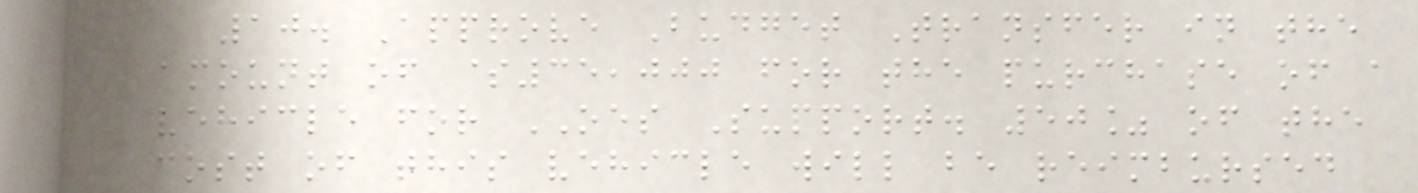10. Approve Budget Transfer in the
amount of $35,000 for the purchase of a
vehicle for OES Support. 50% of the
cost of this vehicle will be reimbursed
